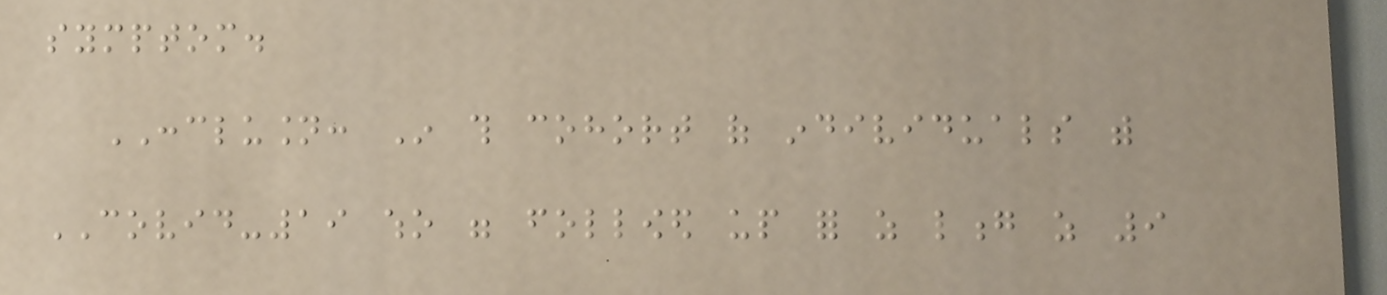symptom.
CONCLUSION: In this cohort of individuals with
COVID-19 who were followed up for as long as 9
